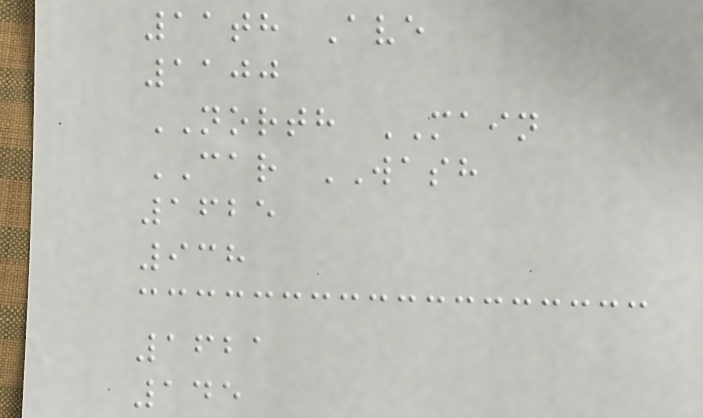11th Ave
1100
NORTH MAIN
CAR WASH
1625
938
1621
145
